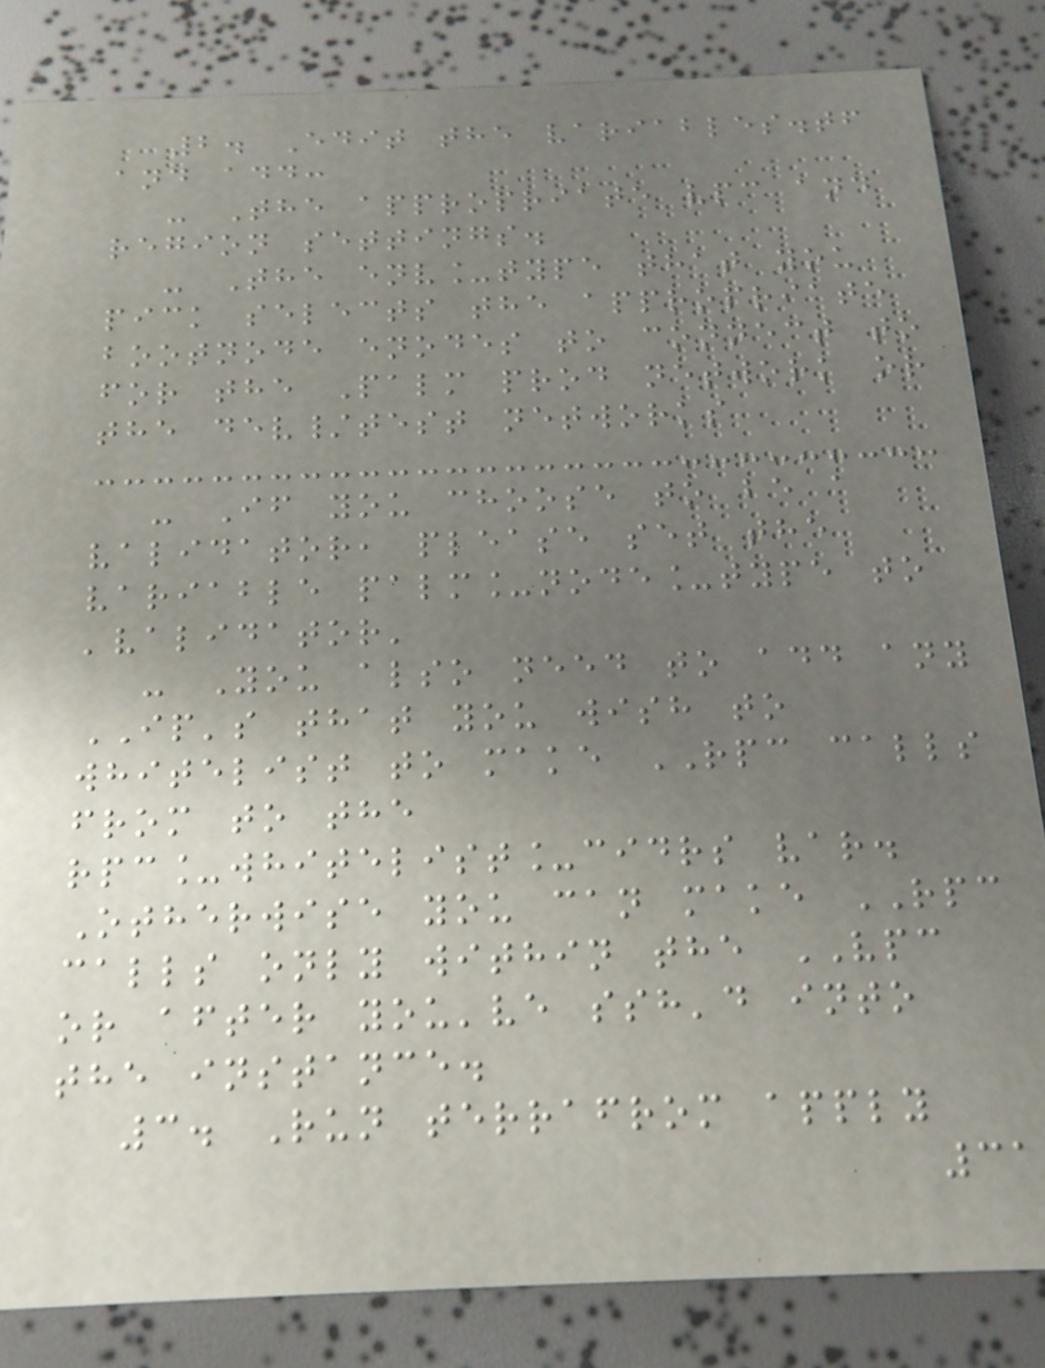2. Edit the variables.tf
and add:
- The appropriate vpc and
region settings.
- The env_type that you
pick selects the appropriate
bootnode enodes to connect to
for the Palm prod network or
the dev/test networks
- If you choose to be a
validator, please set the
variable palm_node_type to
'validator'
- You also need to add any
IP's that you wish to
whitelist to make RPC calls
from to the
rpc_whitelist_cidrs var.
Otherwise you can make RPC
calls only within the VPC
or after you've ssh'd into
the instance.
3. Run terrafrom apply
31
